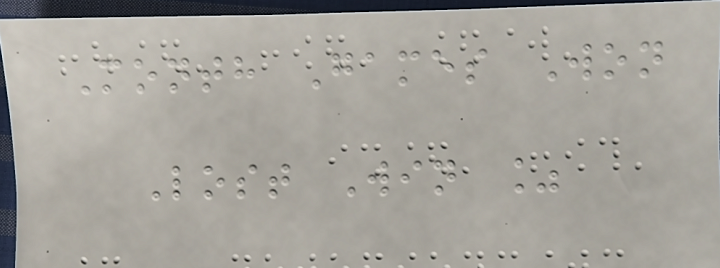Month Games Won
Lost Win %
